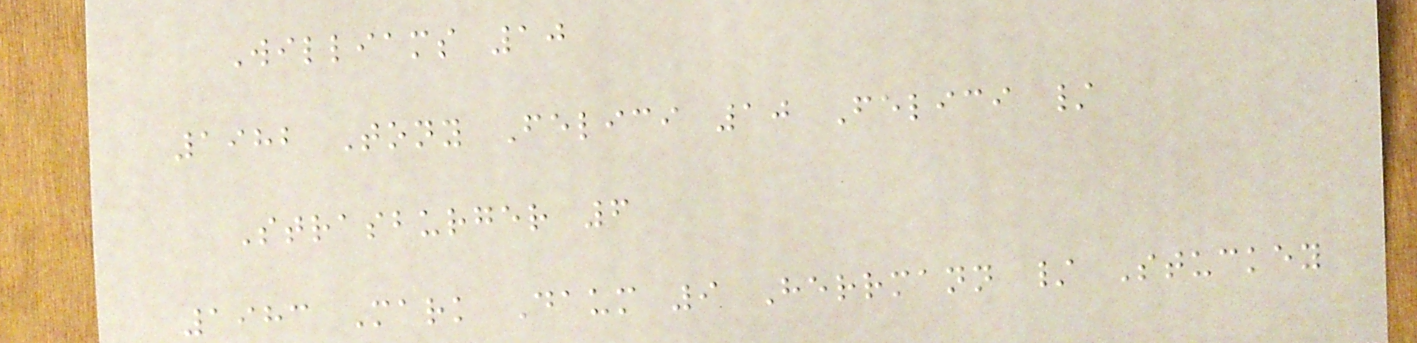Williams 10
1982 Tony Felici 10 Felici /
Strasburger 6
1983 Mark Daum 9 Herrmann / Stuckey
